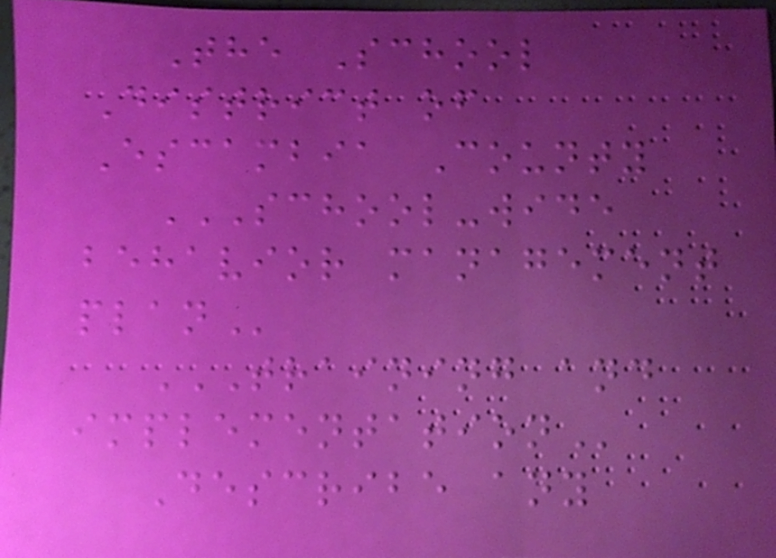The School
District of
Escambia County
SCHOOL-WIDE
BEHAVIOR MANAGEMENT
PLAN
TRAINING AND
IMPLEMENTATION
Describe any
